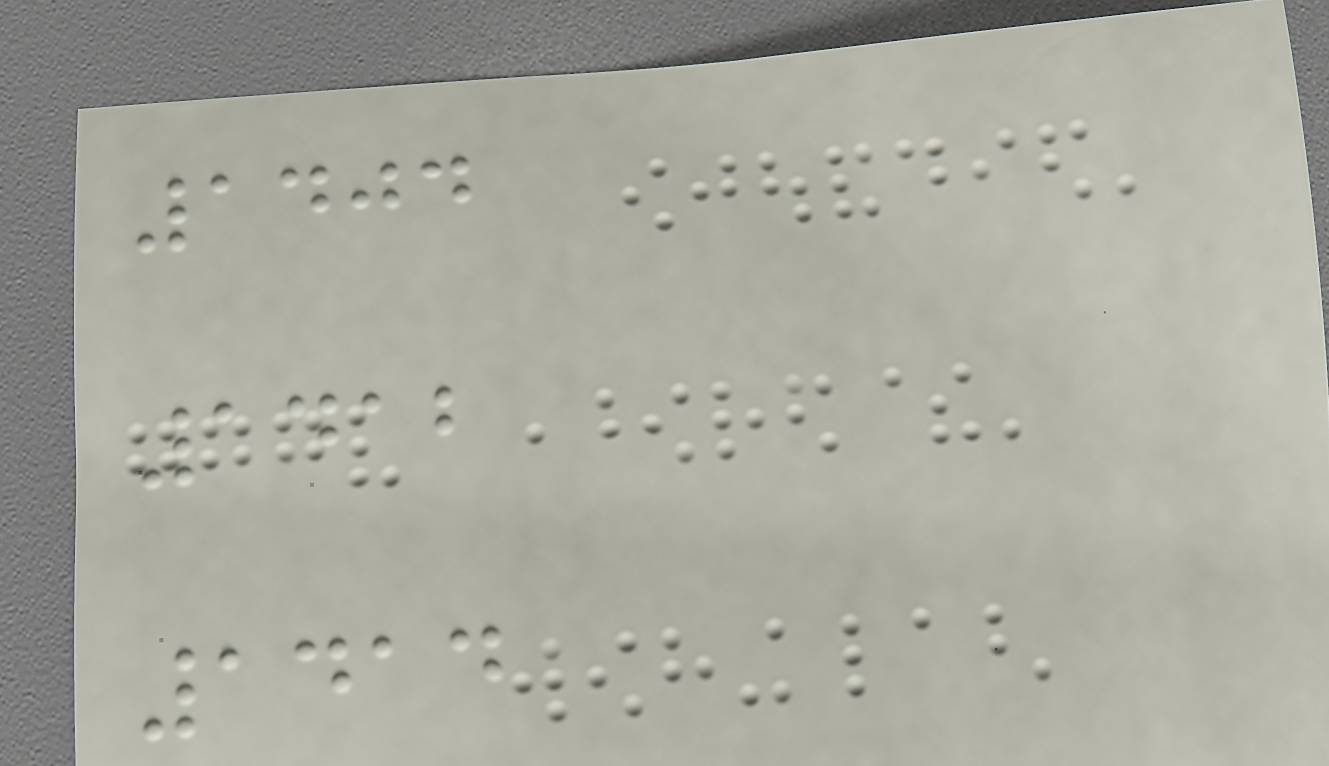1404
1412
1414
